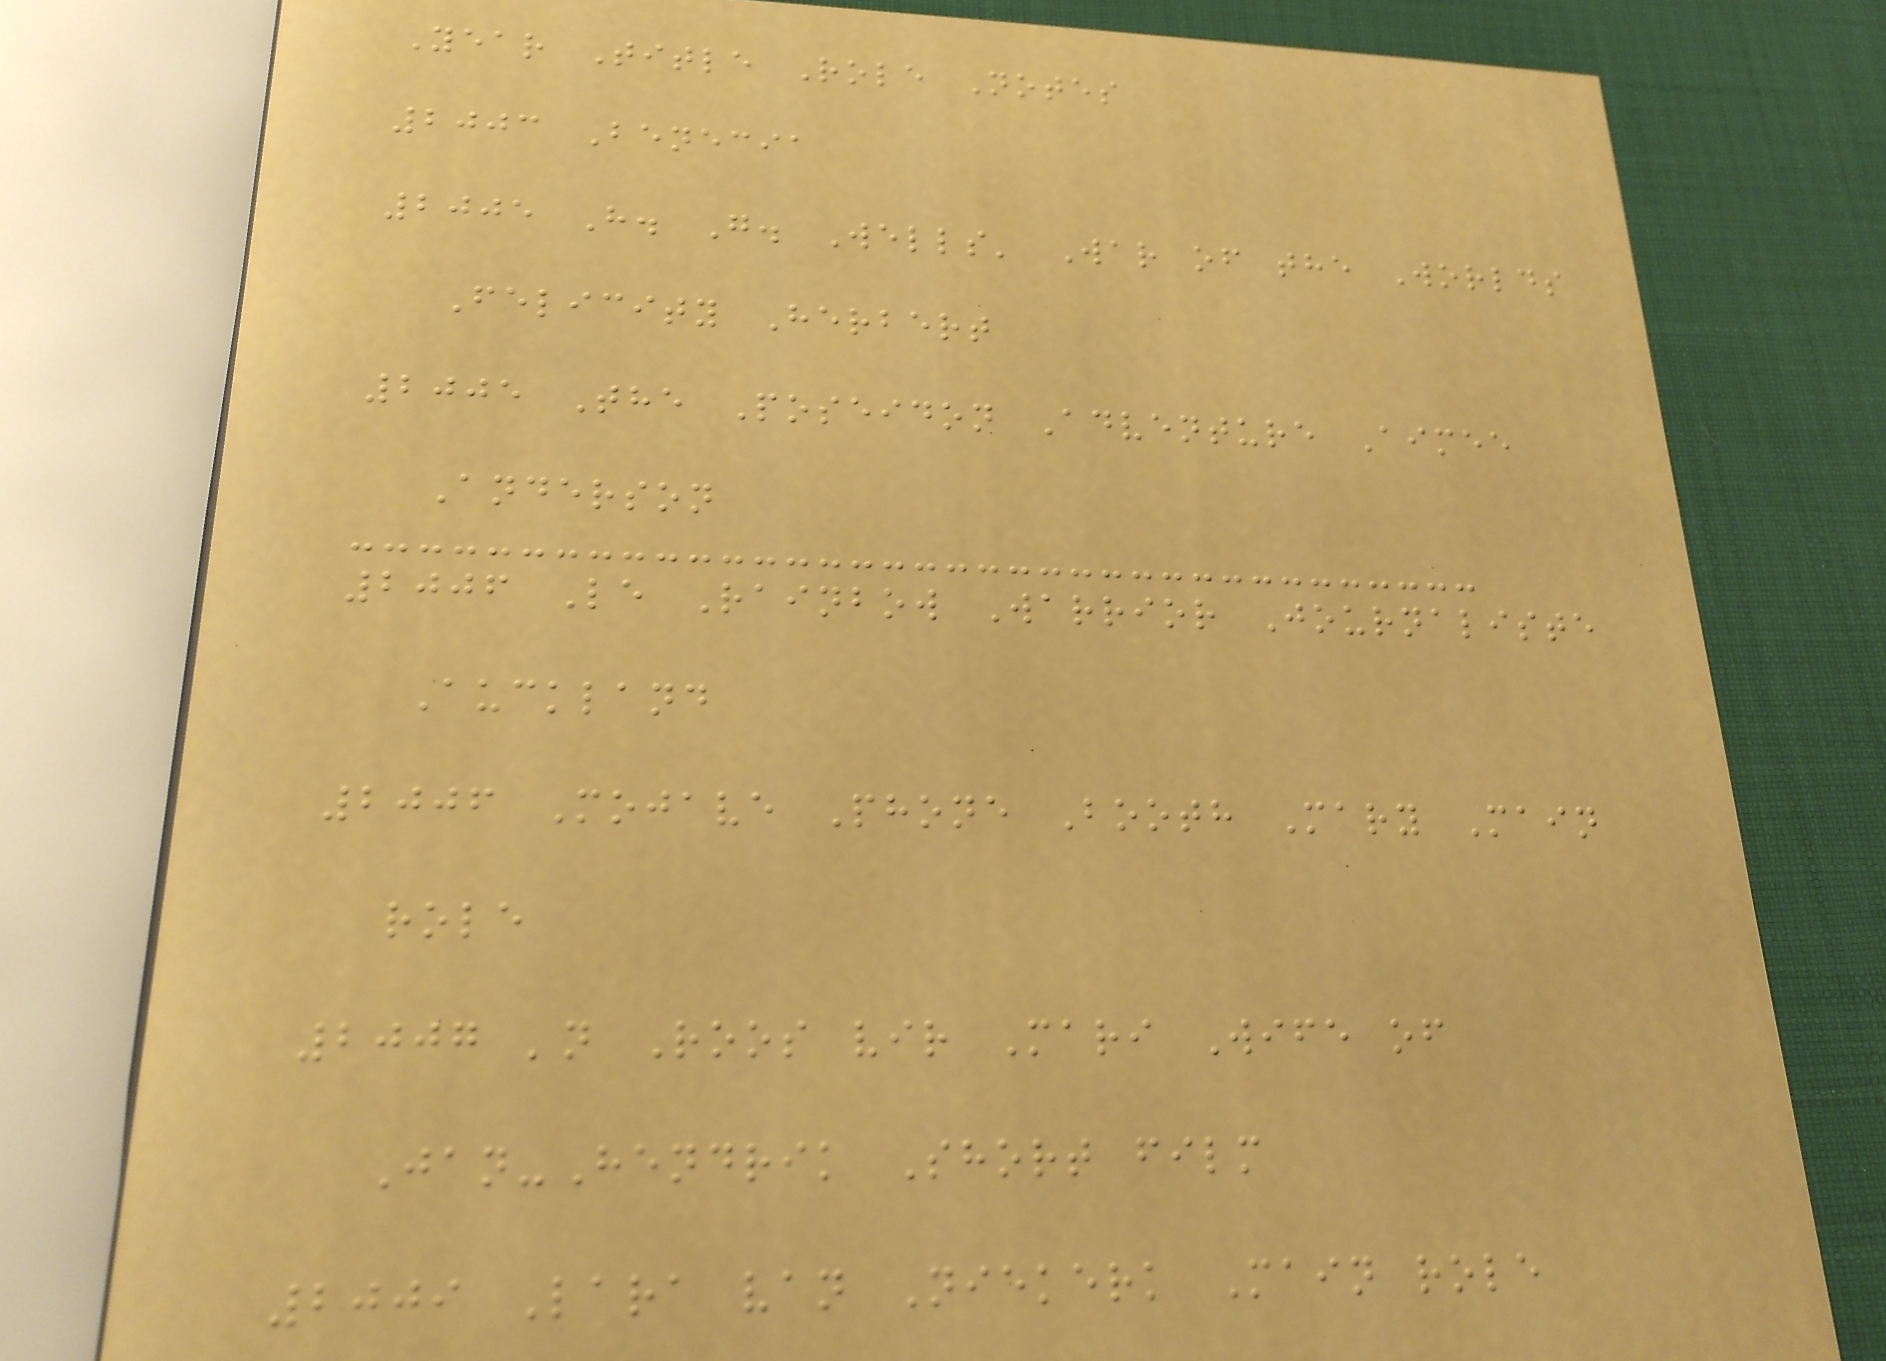Year Title Role Notes
2003 Benecia
2005 H. G. Wells' War of the Worlds
Felicity Herbert
2005 The Poseidon Adventure Aimee
Anderson
2006 Le Rainbow Warrior Journaliste
Auckland
2006 Mojave Phone Booth Mary Main
role
2007 'n Roos vir Mari Wife of
Jan-Hendrik Short film
2009 Lara van Niekerk Main role
